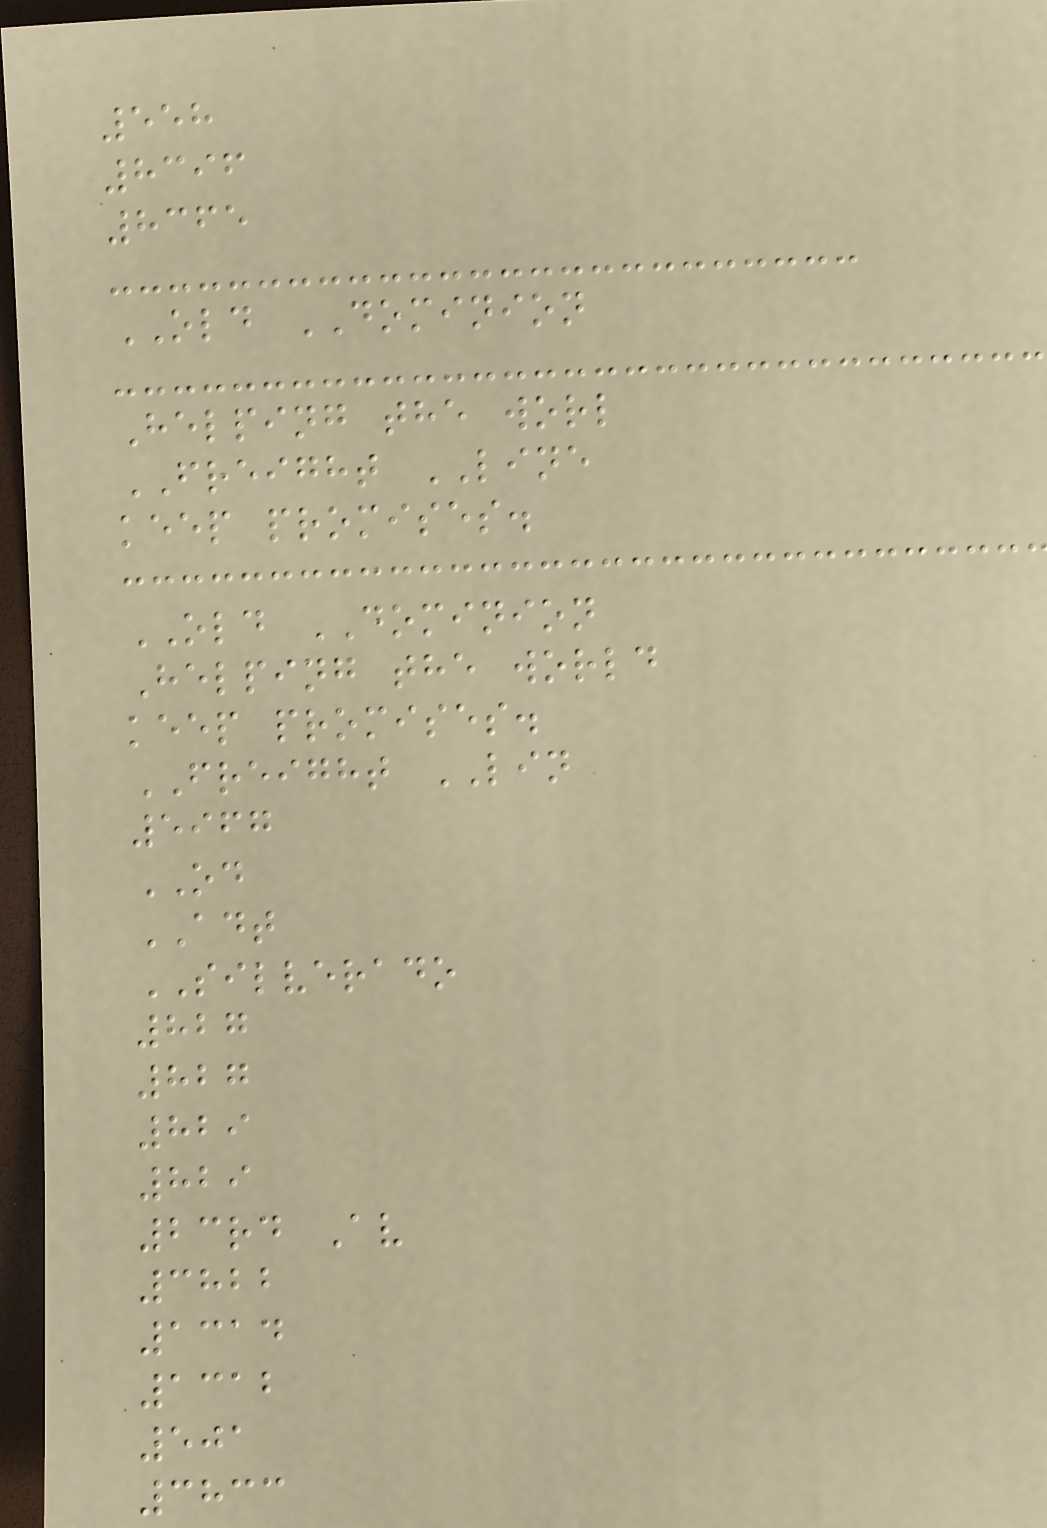558
8396
8365
OLD DOMINION
Helping the worl
FREIGHT LINE
keep promises.
OLD DOMINION
Helping the world
keep promises.
FREIGHT LIN
5967
OD
ADT
SILVERADO
827
827
829
829
23rd Av
3822
1314
1312
501
3833
